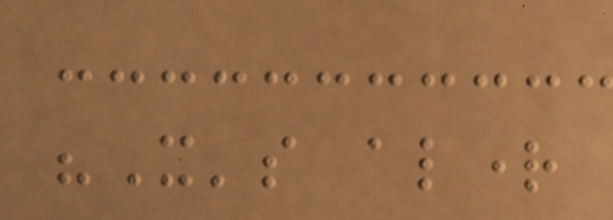"It's alright
